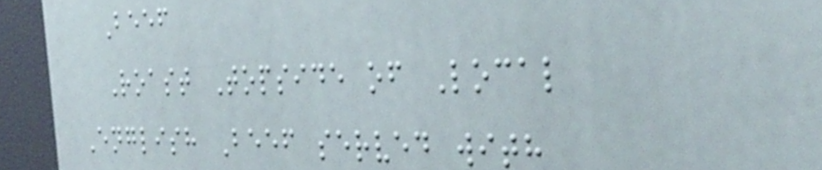Beef
Roast Topside of Local
English Beef served with
